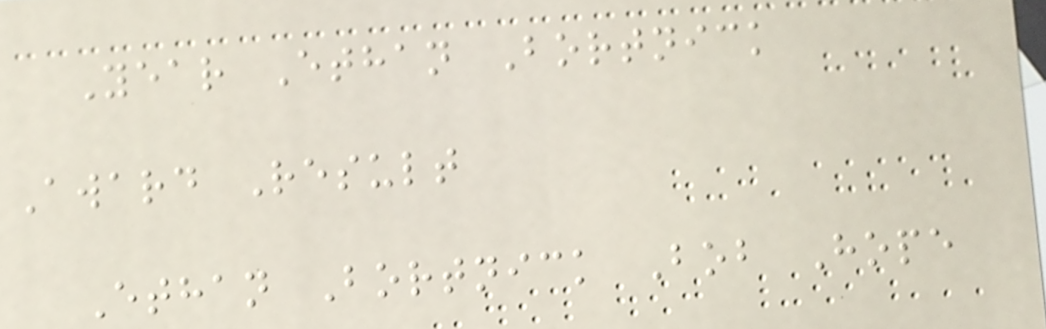Year Ethan Bortnick
Award Result
Ethan Bortnick Bob Hope
